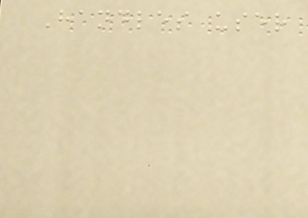Handles user
